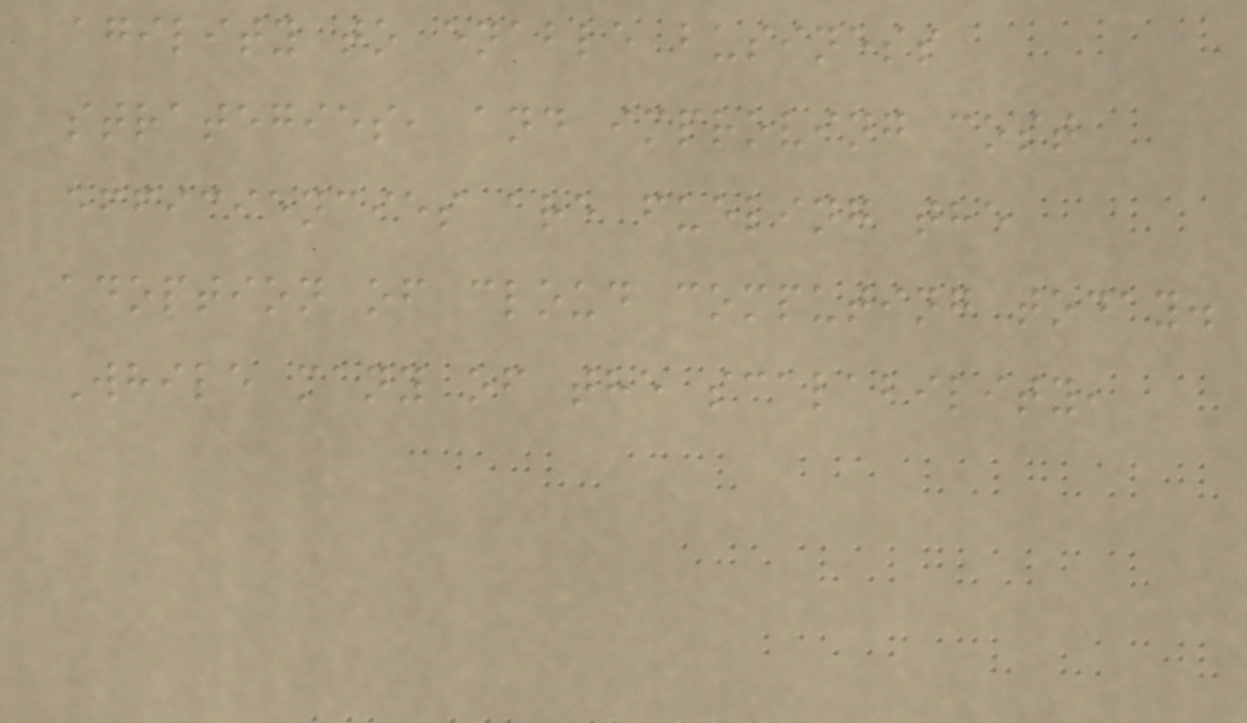agility to enable business
strategies, and improving cost
efficiencies are fueling the
adoption of cloud computing today.
While many of the scalability,
